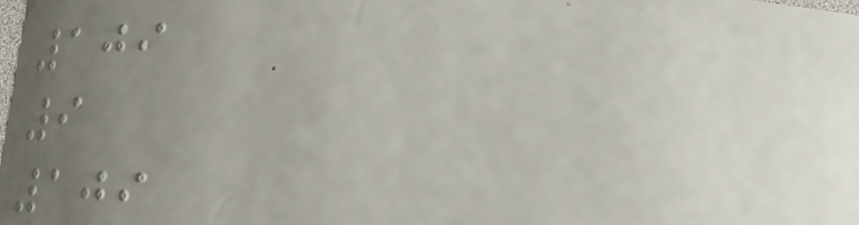109
9
109
